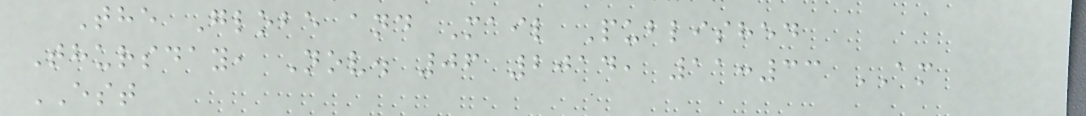The Globe and Mail Published
Thursday, Nov. 06 2014, 11:33 AM
EST
